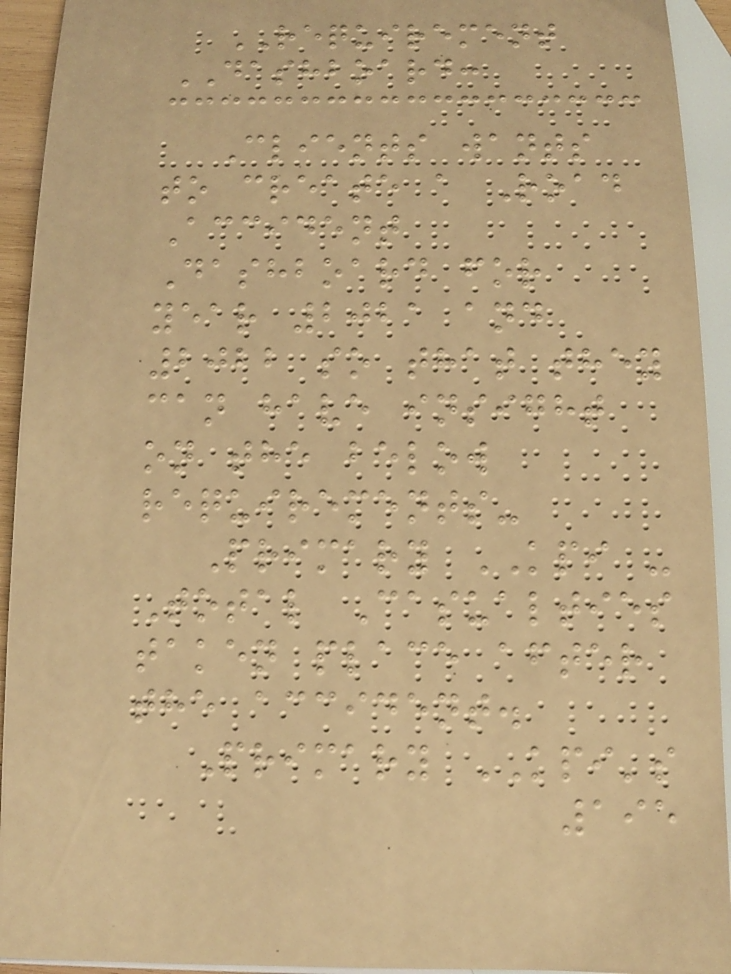REQUIREMENT
DASHBOARD:
Clients wants
to create a Road
Accident
Dashboard for
year 2021 and
2022 so that they
can have insight
on the below
requirements-
Primary KPI -
Total Casualties
taken place after
the accident.
Primary KPI's
195
